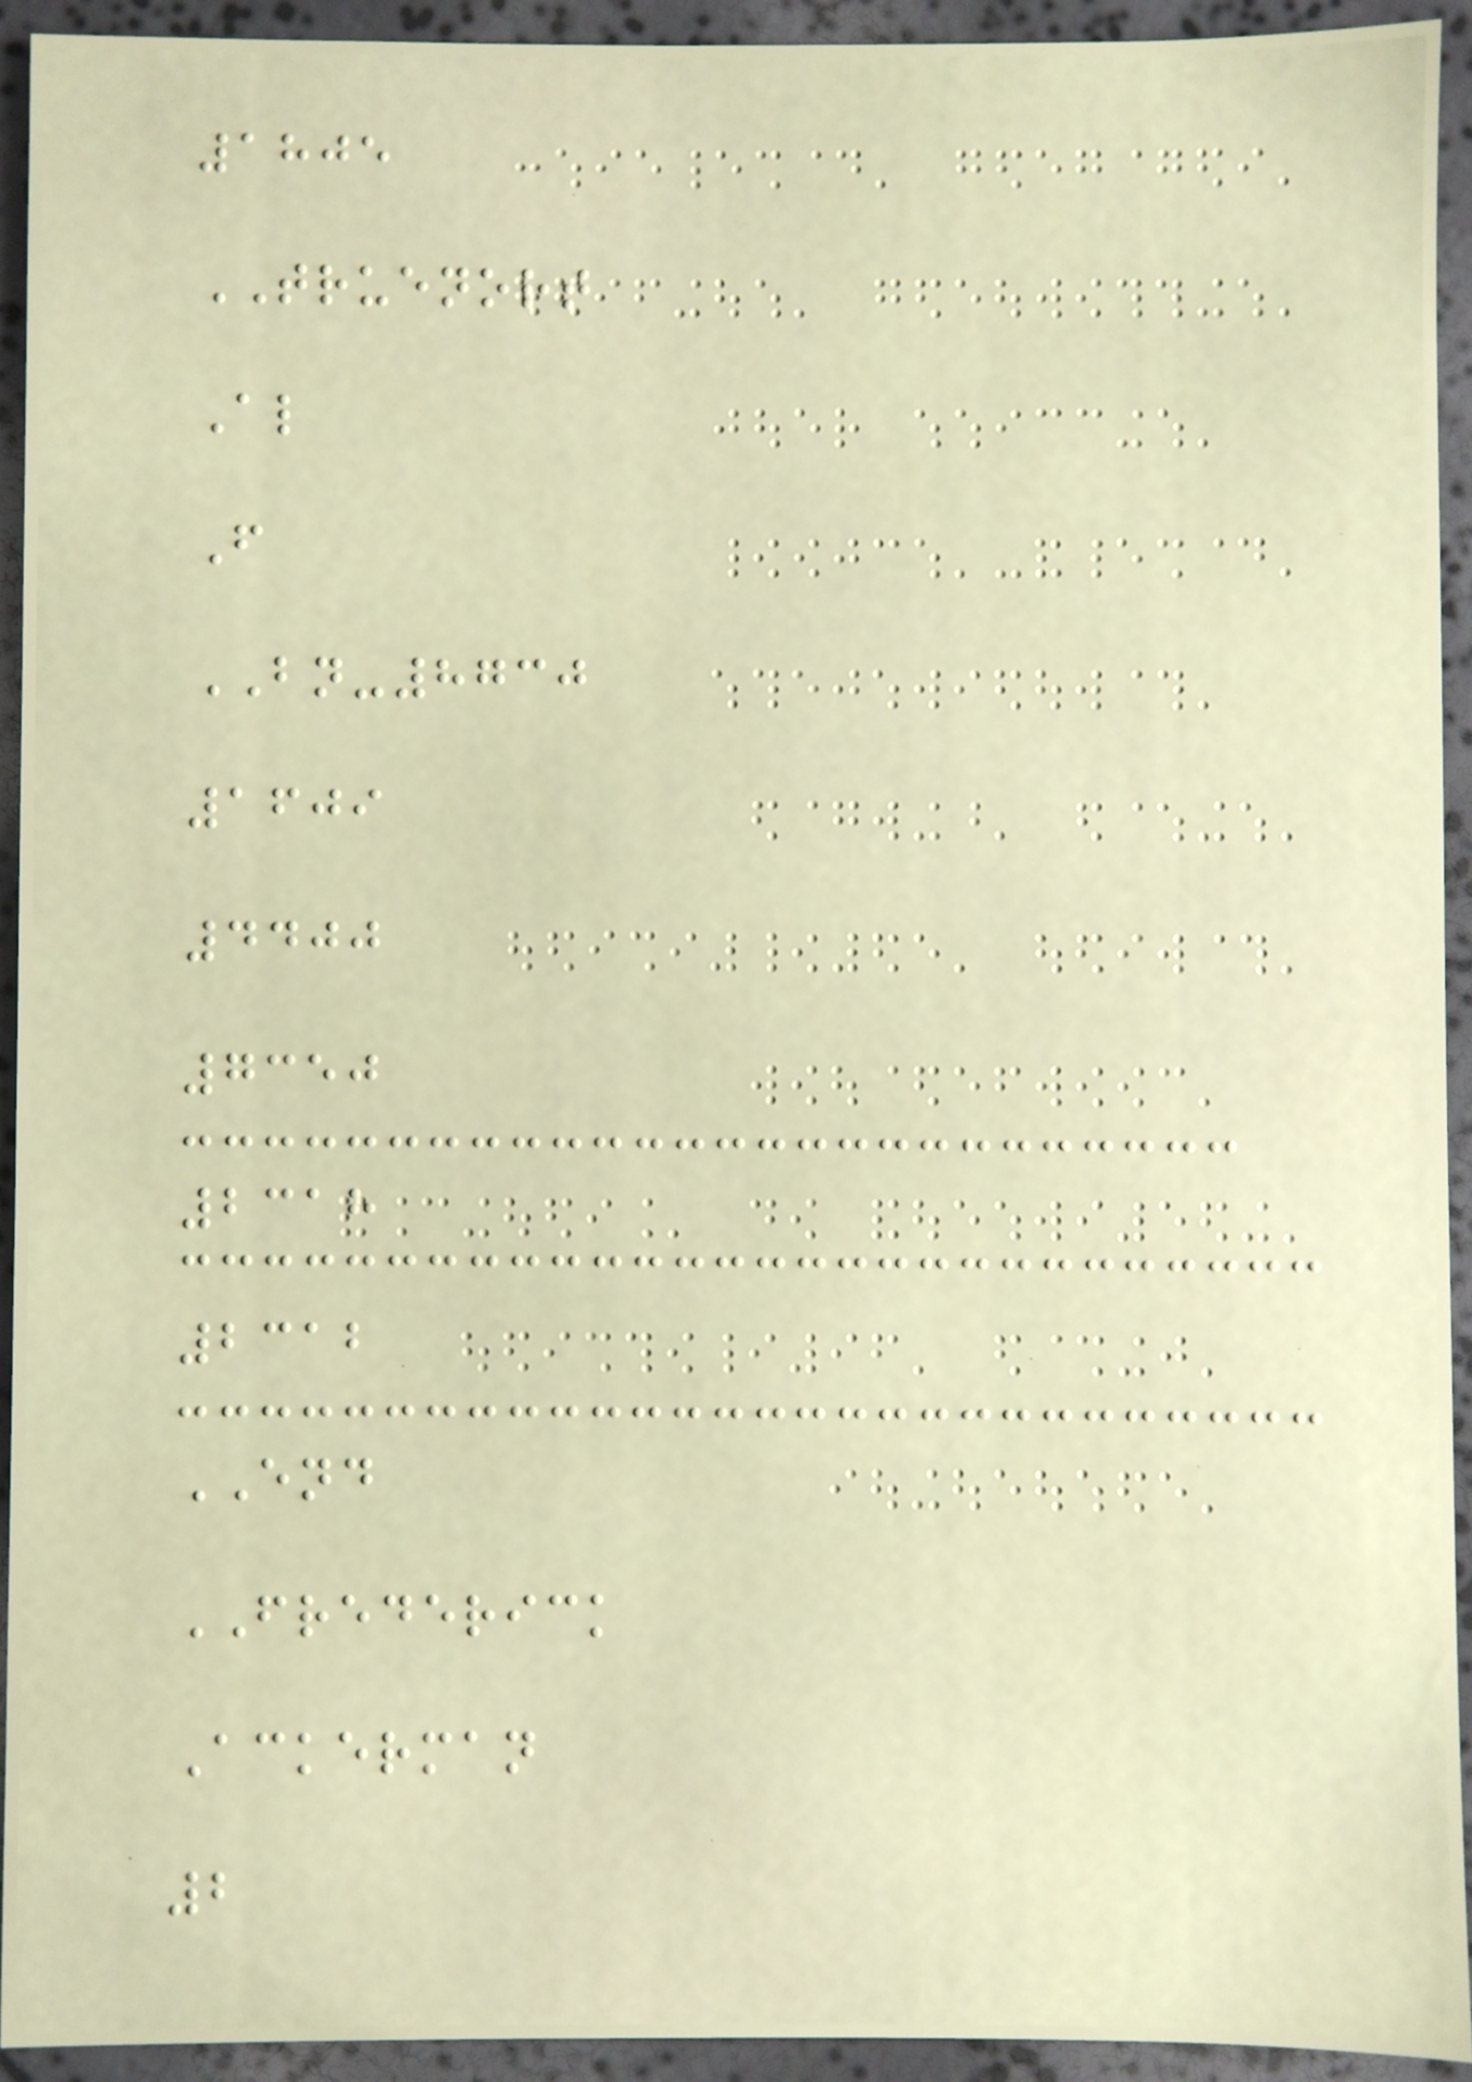1805
TRUENORT
Al
F
BN-8730
1609
4400
7350
2318
2312
END
FREDERICK
Ackerman
2
